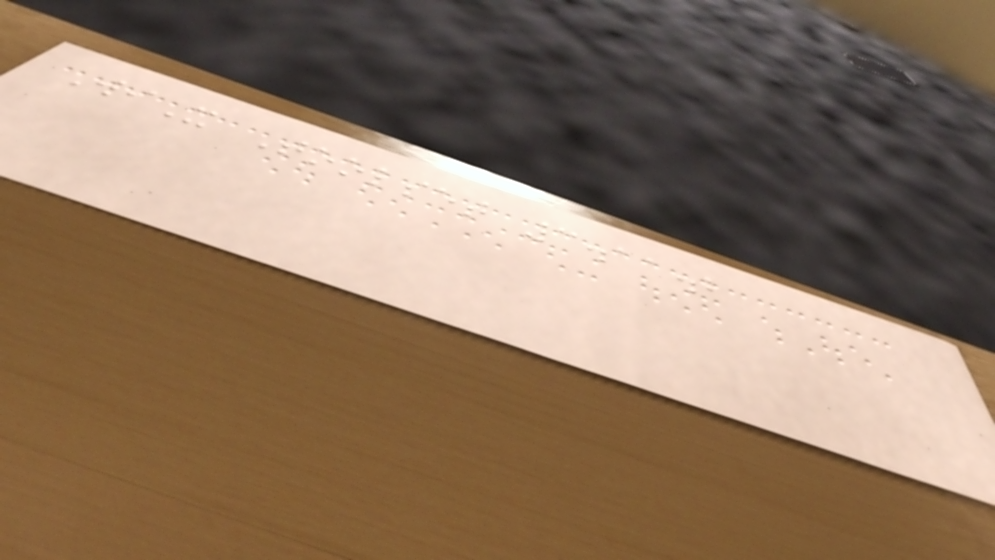WiX Toolset 3.11.2
